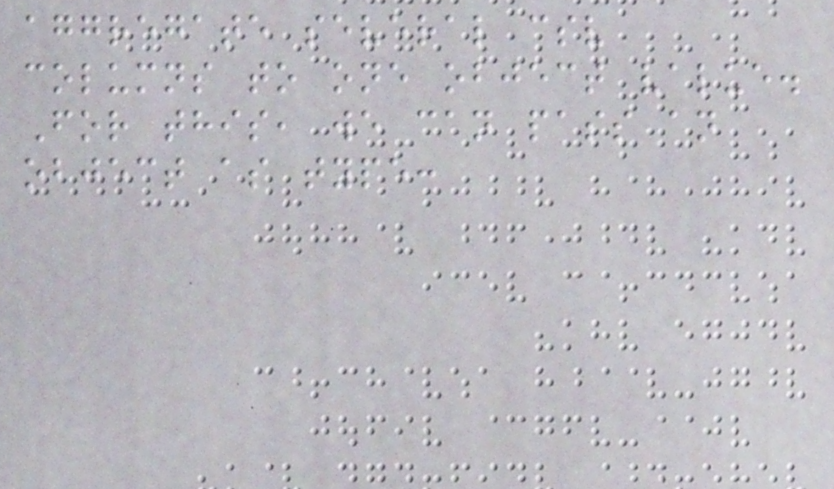aggregate several csv
columns to one object value.
For this, we can pass an
object as type:
